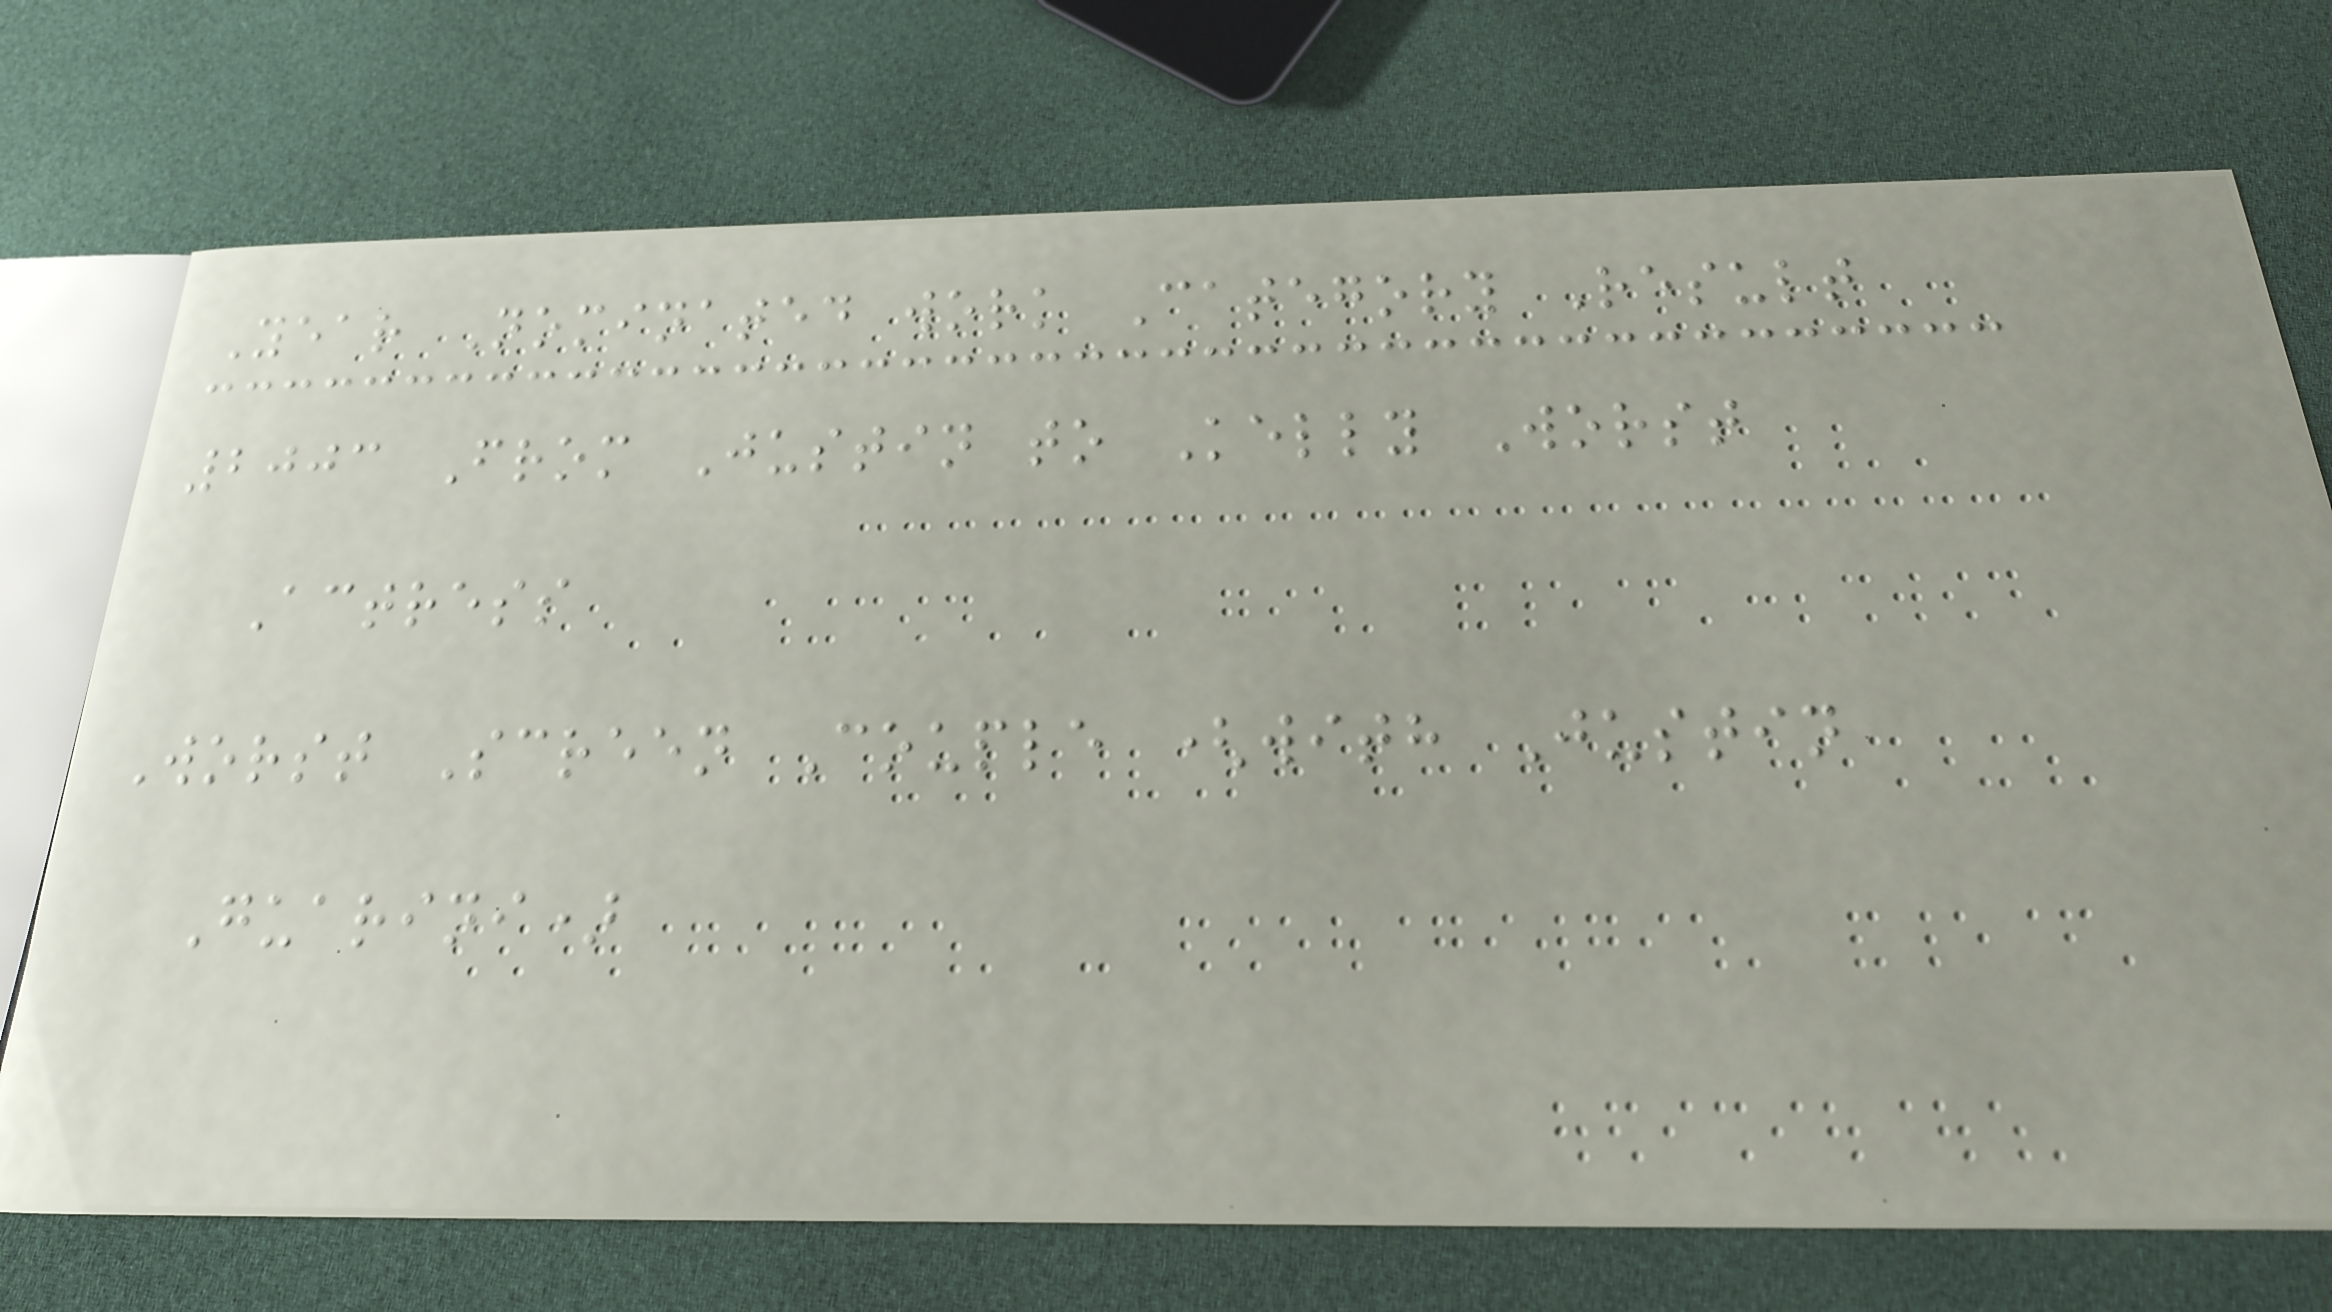Year Nominated work Category Result
2003 From Justin to Kelly Worst
Actress
Worst Screen Couple (with Justin
Guarini)
